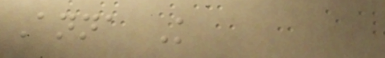Anna K
